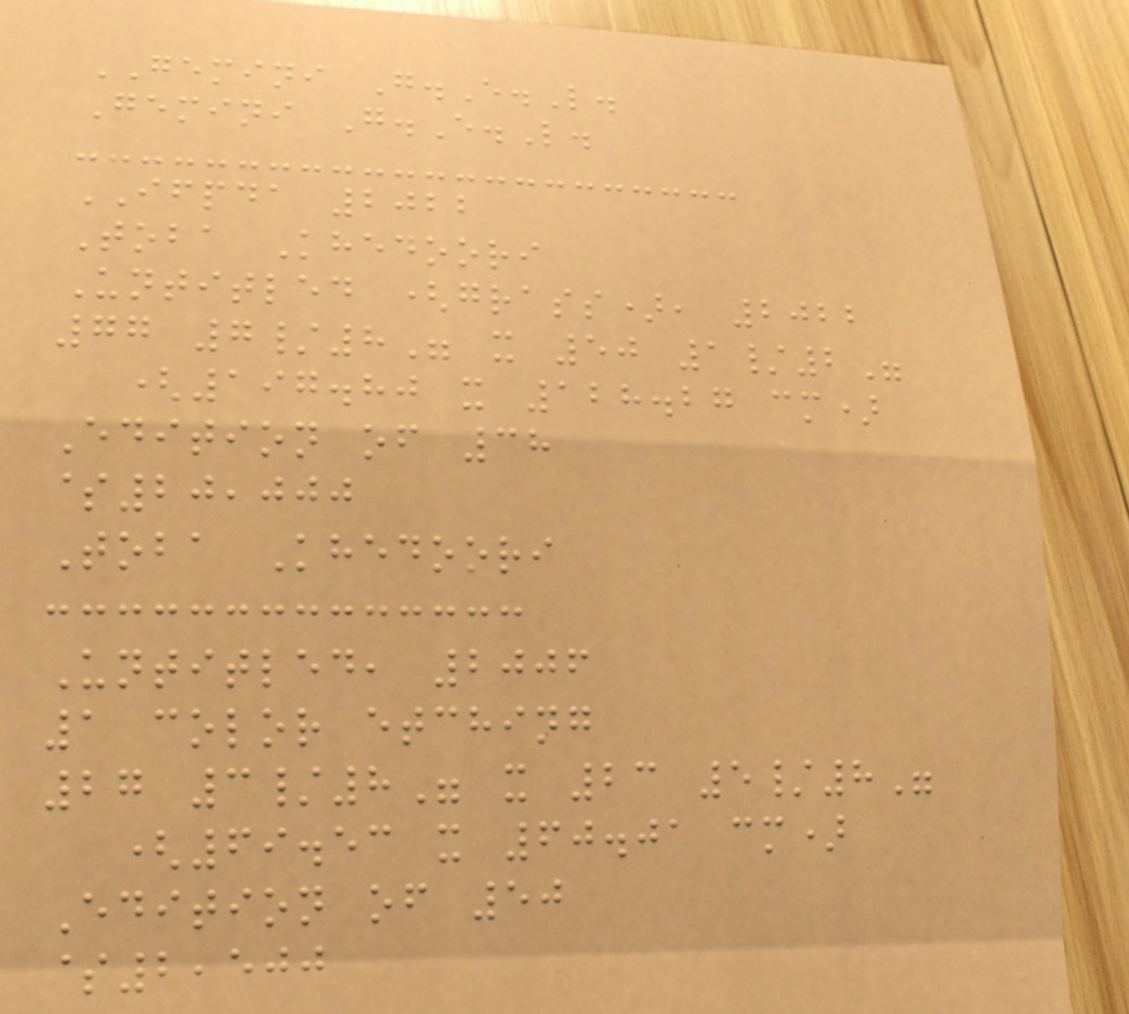GEMINI G.E.L.
Gemini G.E.L.
IFPDA 2022
Toba Khedoori
Untitled (grass), 2022
77 7/8" x 50 1/2"
(197.80 x 128.27 cm)
Edition of 38
$20,000
Toba Khedoori
Untitled, 2006
1 color etching
27 3/8" x 23 5/8"
(69.53 x 60.01 cm)
Edition of 50
$2,500
